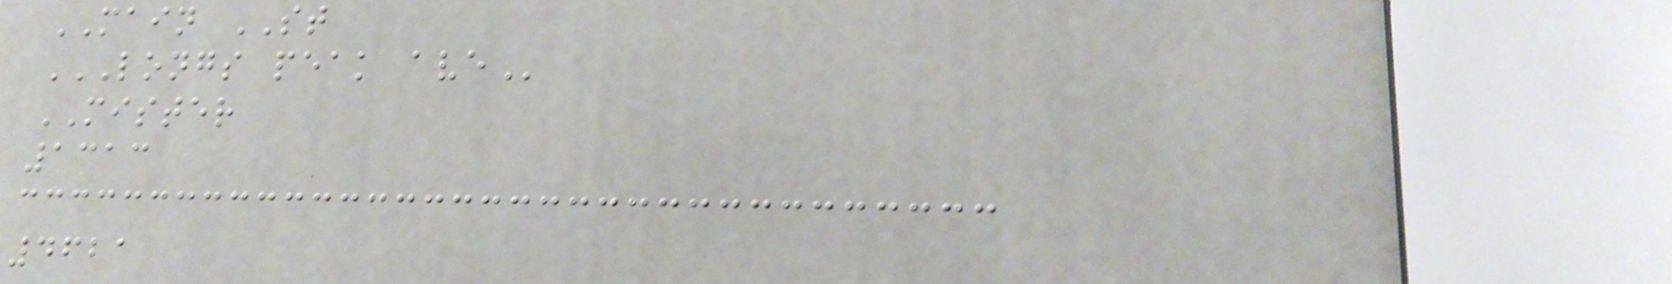MAIN ST
LONGS PEAK AVE
MISTER
1313
4621
